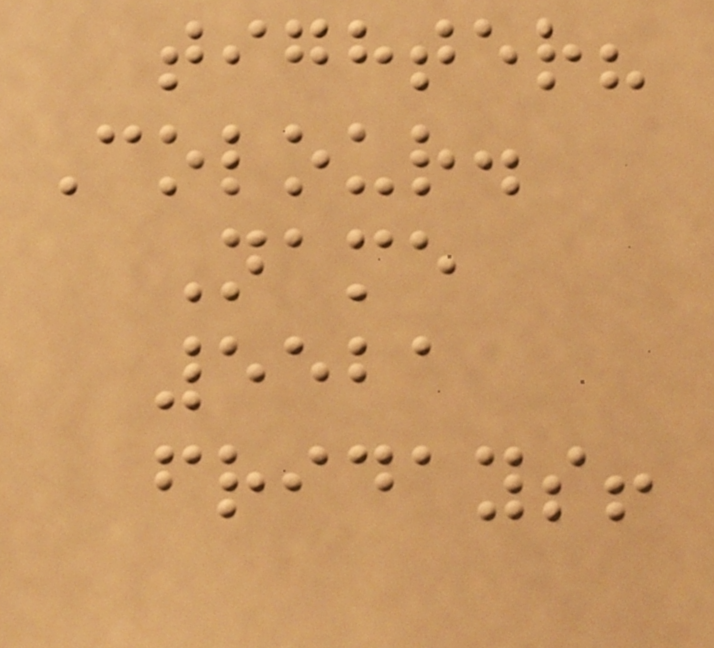tighter?
Colour.
Name
5521
fridays!
